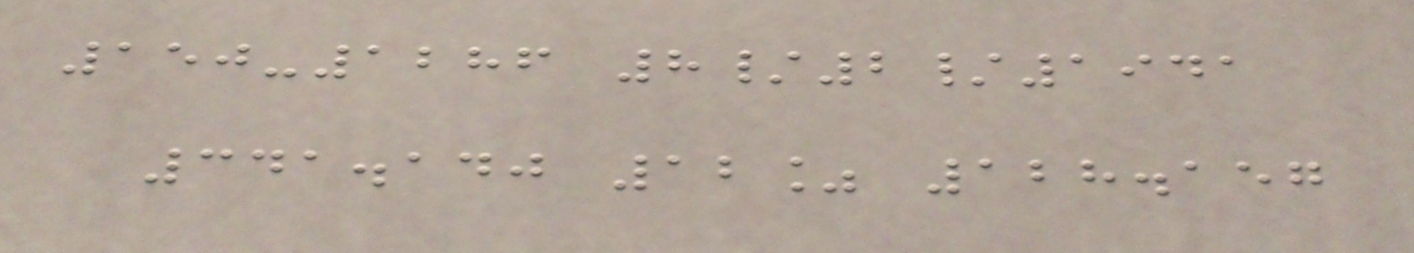150-1286 8/2/1941
341.140 12% 128.157
